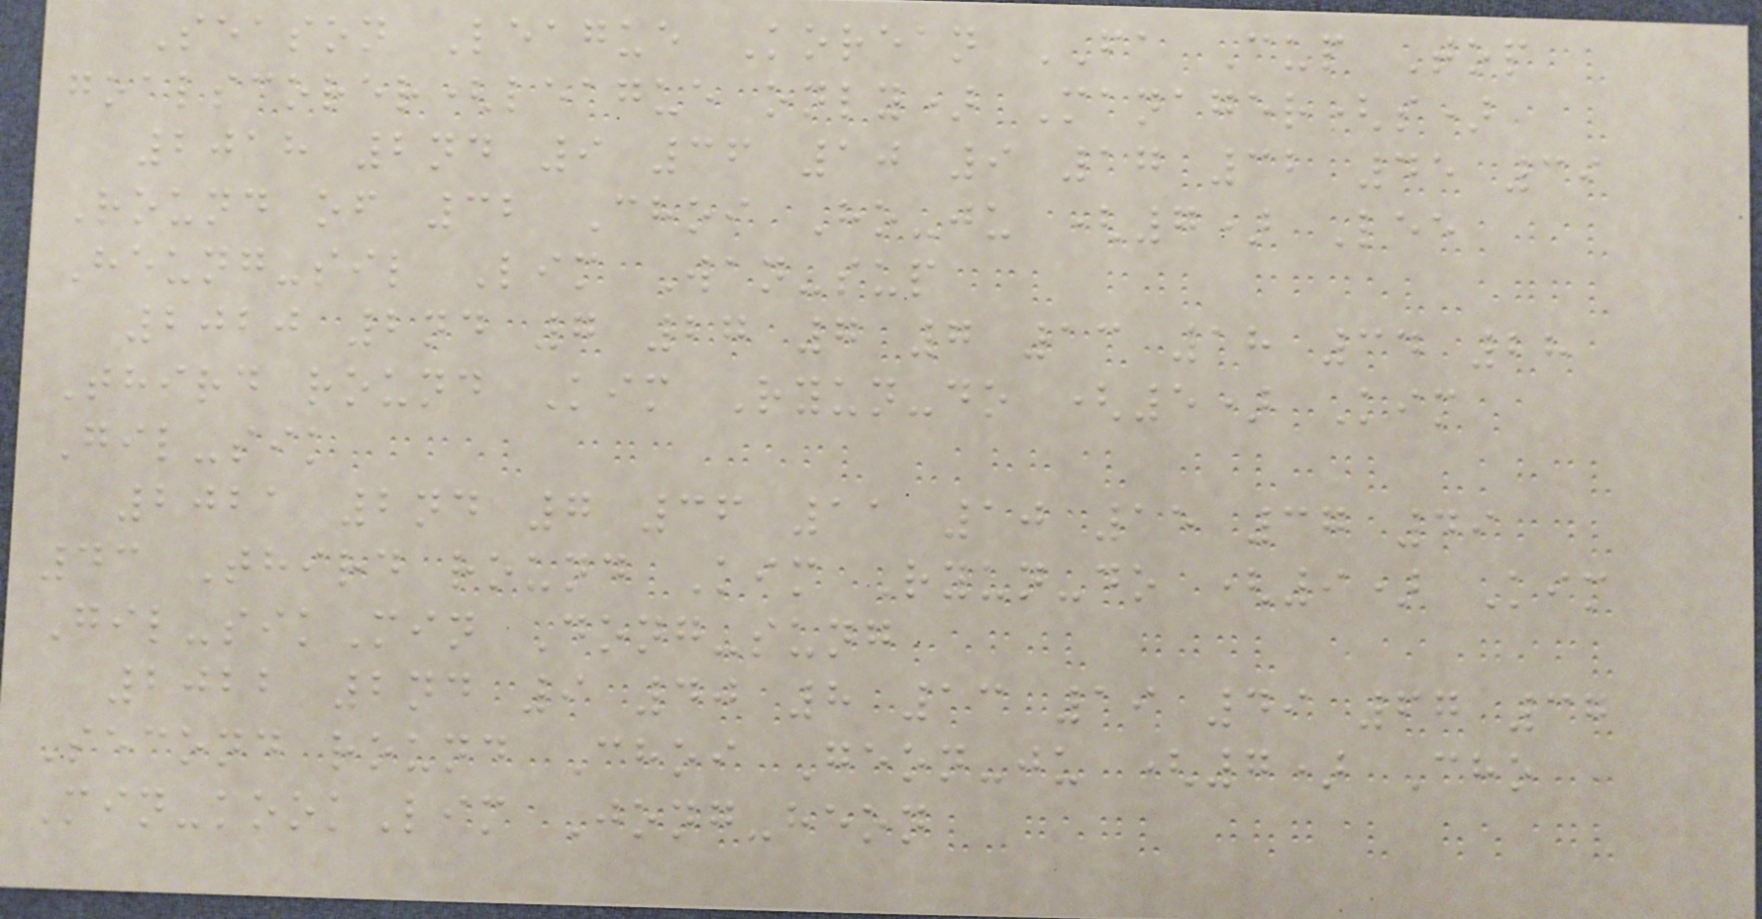Season League Korean FA Cup Top
goalscorer(league only) Manager(s)
2018 2nd 9 36 10 9 17 32 45 39
Round of 32 Choi Ho-ju (7) Lee
Heung-sil Lim Wan-sup
2020 2nd 7 27 7 7 13 18 34 28
Third round Kim Ryun-do (5) Kim
Gil-sik
2021 2nd 7 36 11 10 15 37 49
43 Third round Kim Ryun-do (9) Kim
Gil-sikMin Dong-sung
2022 2nd 9 40 8 13 19 49 67 37
Second round Choi Geon-ju (7) Cho
Min-kookLim Jong-heon
